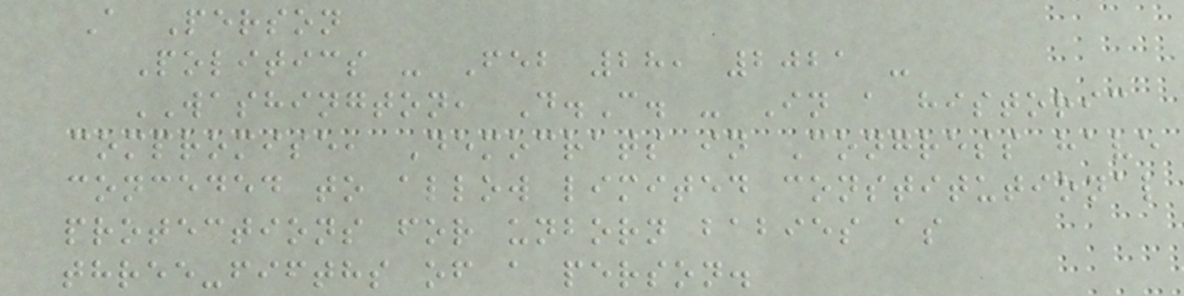A Person
Politics - Feb 28, 2021 -
WASHINGTON, D.C. - In a historic
compromise, Democrats in Congress have
conceded to allow limited constitutional
protections for unborn babies as
three-fifths of a person.
